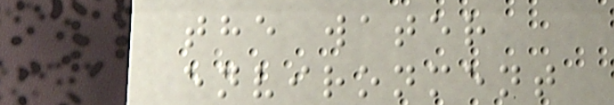the water
environment
